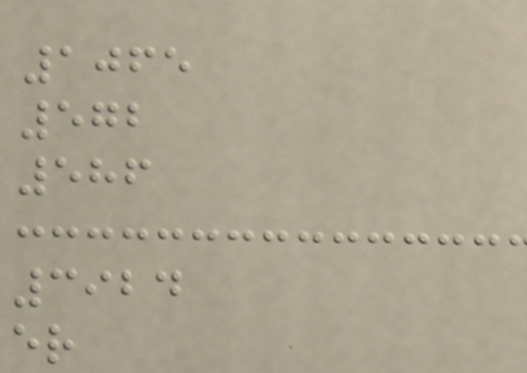1065
572
586
3924
er
